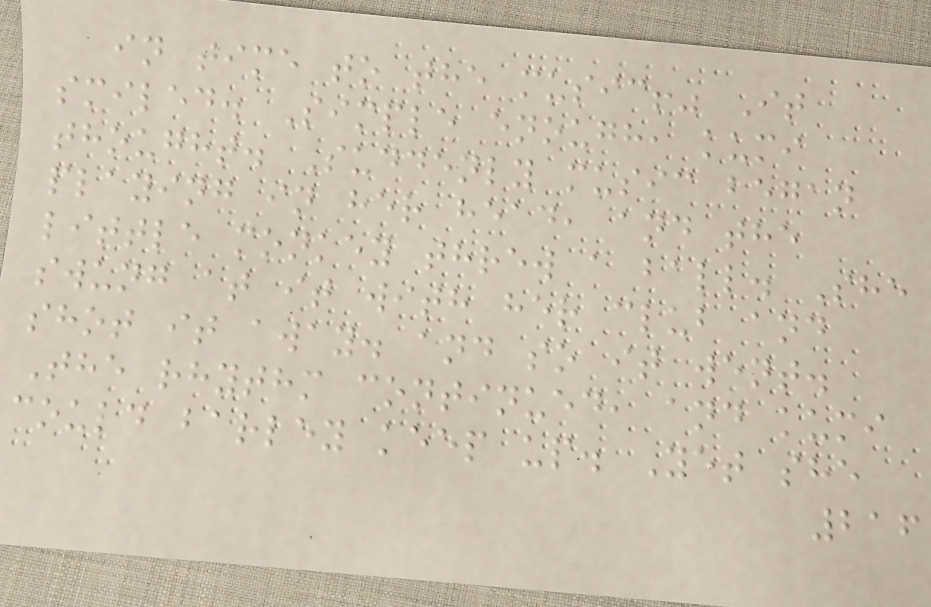in time to the music!" It
smiled. Simple enough, kumi
thought. Suddenly music began
playing in her head, and the
little monkey threw a ball. She
swung at it with her club and
shot it away. and so it went.
The rhythm continued, and kumi
could barley keep up. Yet she
216
